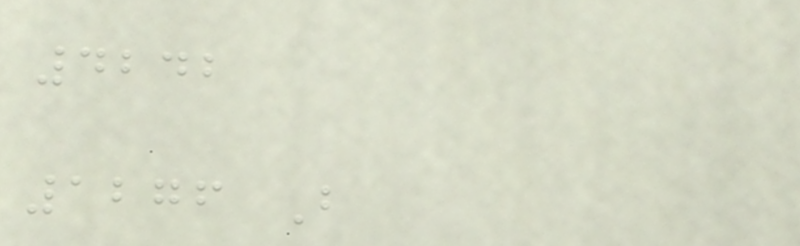4242
1276 B
